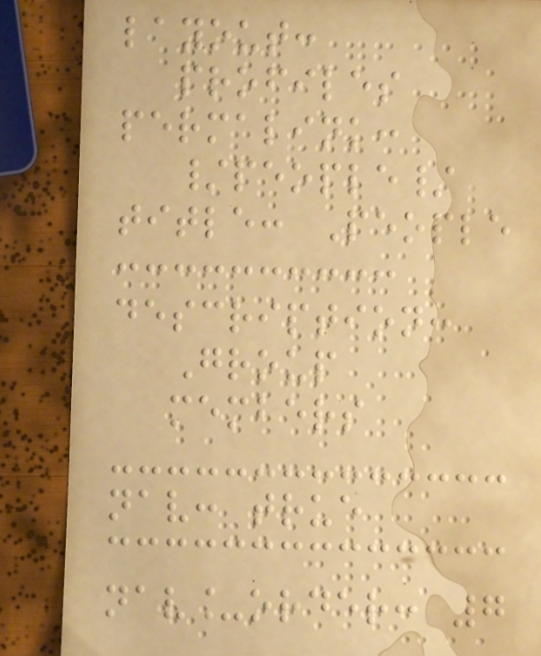layout:
profiles
permalink:
/people/
title: People
description:
Group
members
nav: true
nav_order: 7
